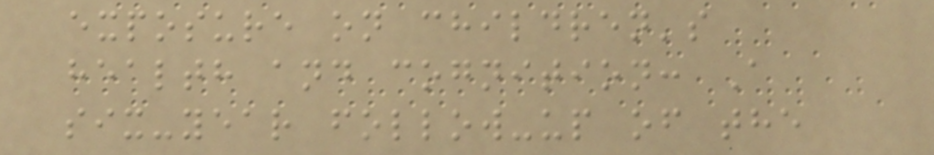exposure on children's
health and cognition: A
six-year follow-up of the
